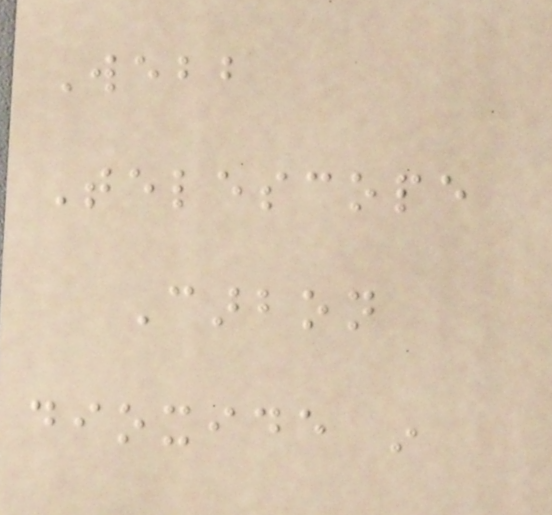Webb
Telescope
Carbon
dioxide in
